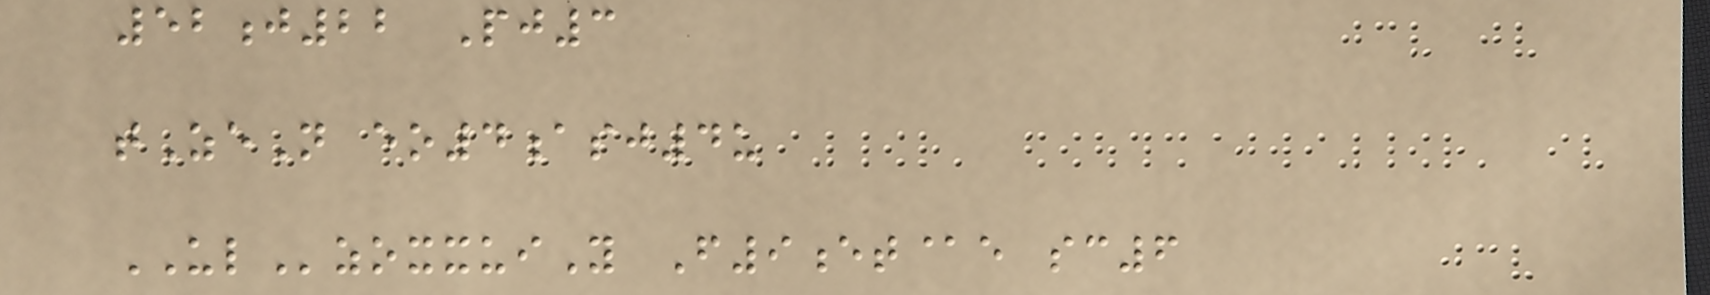52j22 Pj3
tZeN eo4asj4u
ULzoxxuiY F9et@e sc6
